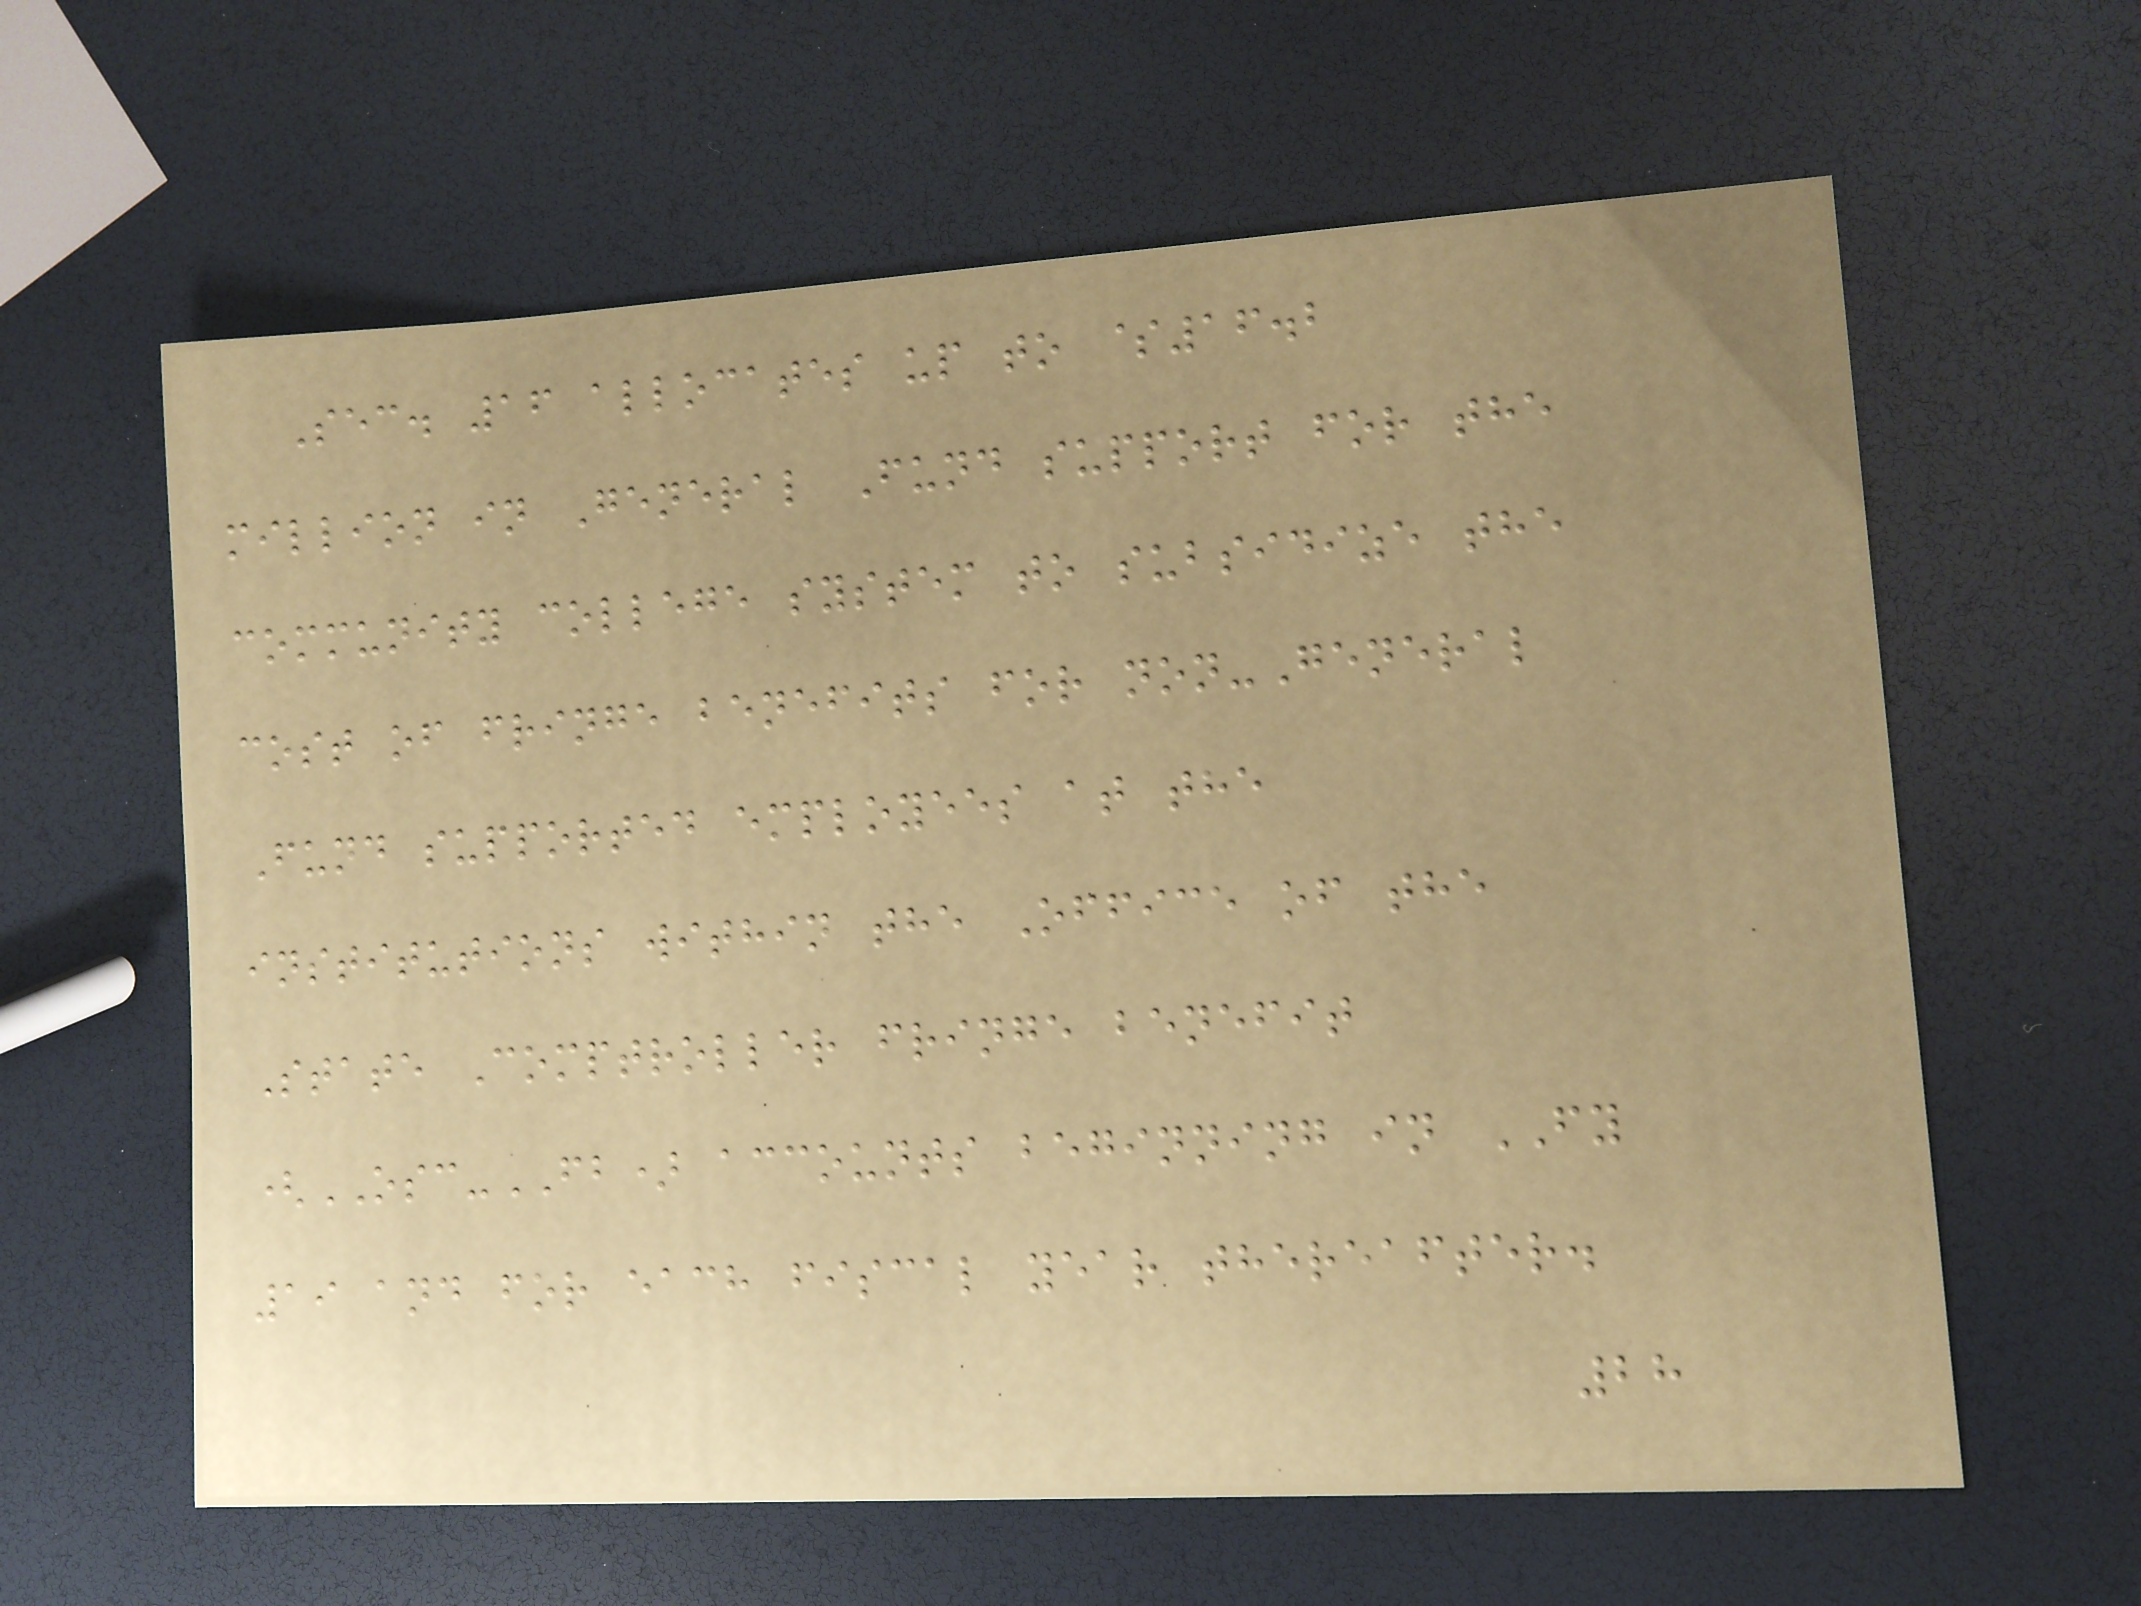Sec. 16 allocates up to $16.2
million in General Fund support for the
community college system to subsidize the
cost of fringe benefits for non-General
Fund supported employees at the
institutions within the Office of the
State Comptroller fringe benefit
(OSC-FB) accounts beginning in FY
19 and for each fiscal year thereafter.
28
